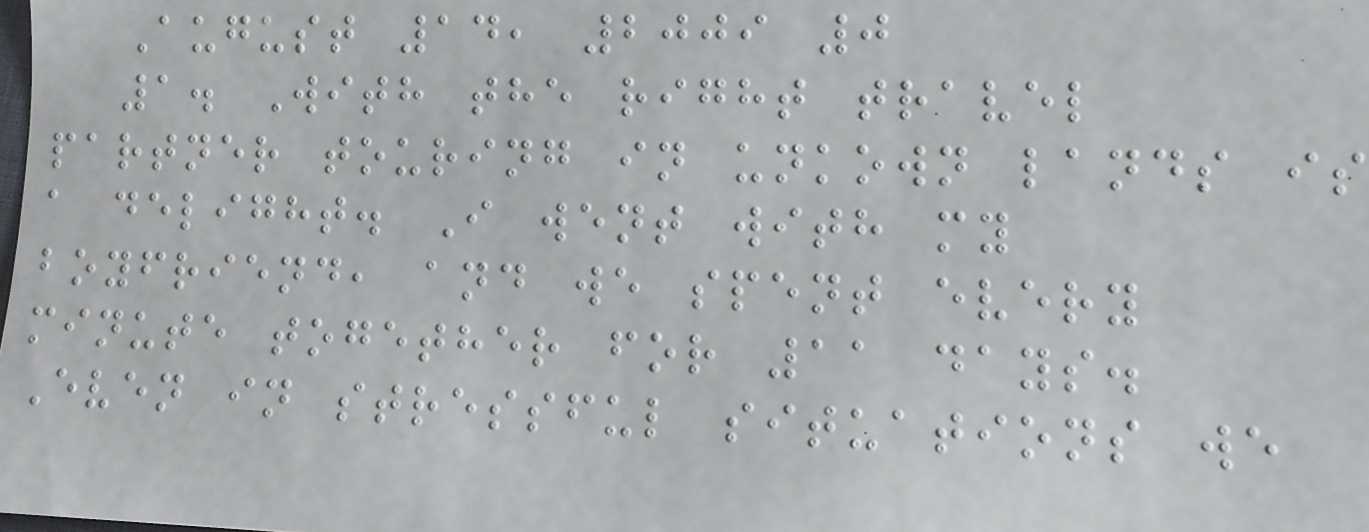August 14, 2009 0
1. With the right travel
partner touring in unkown lands is
a delight. I went with my
boyfriend, and we spent every
minute together for 11 days.
Even in stressful situations we
